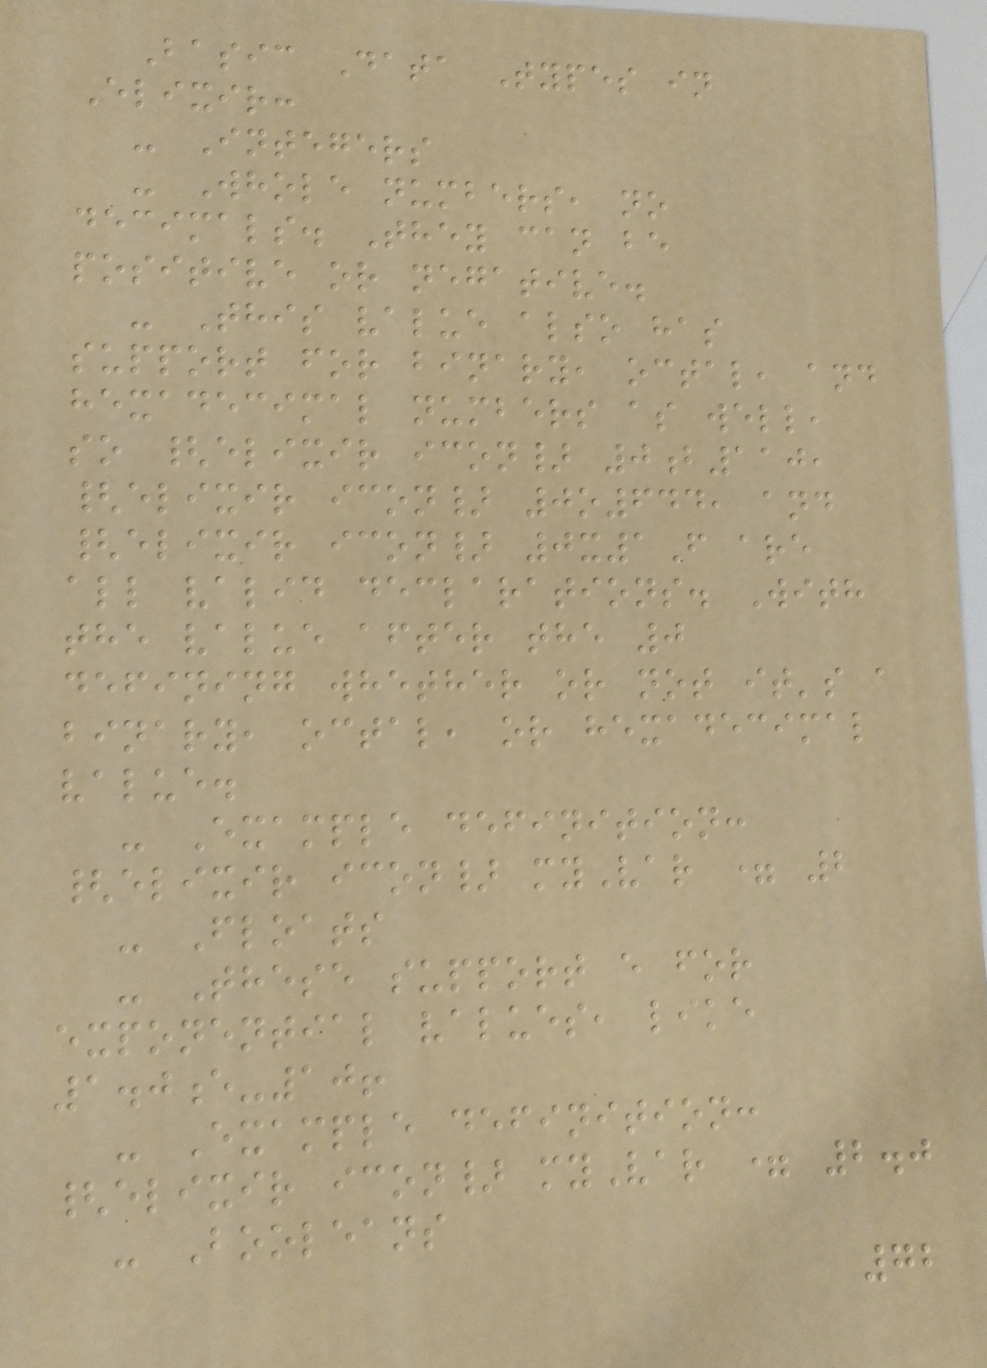Basic Data Types in
Elixir:
- Integers
- Whole numbers, no
decimals. They can be
positive or negative.
- This value also has
support for binary, octal, and
hexadecimal numbers as well,
so {elixir icon} 0b110,
{elixir icon} 0o644, and
{elixir icon} 0x1F are
all valid declarations. With
the value after the 0
defining whether or not it's a
binary, octal, or hexadecimal
value.
- Example definition:
{elixir icon} myVar = 2
- Floats
- These support e for
exponential values, like
1.0e-10!
- Example definition:
{elixir icon} myVar = 2.0
- Booleans
72
